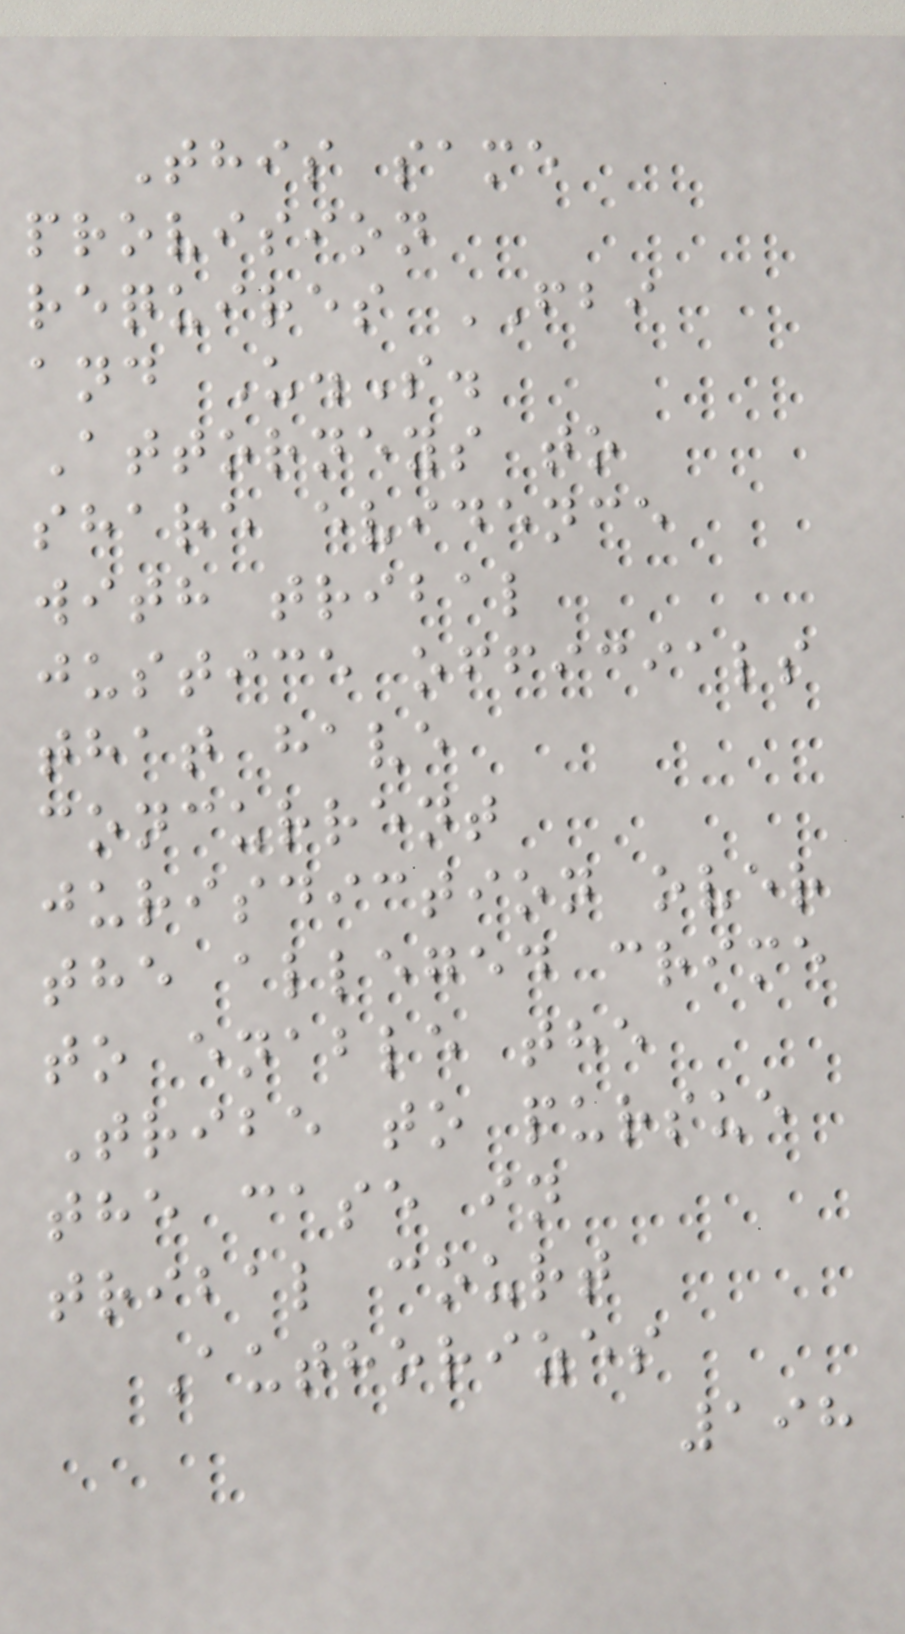This same
provision
requires FBI
and U.S.
Attorneys to
share evidence
with tribal
justice officials
that have
concurrent
jurisdiction over
the alleged crime
to enable the
Tribe to pursue
the case in
tribal court
Authorizes
198
